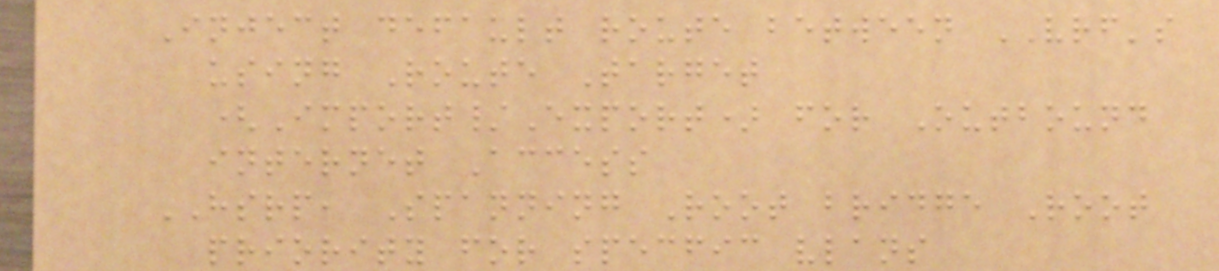Inject default route between VRF's
using Route Target
(Import/Export) for Outbound
internet Access
HSRP, Spanning Root bridge Root
priority for specfic vlans
